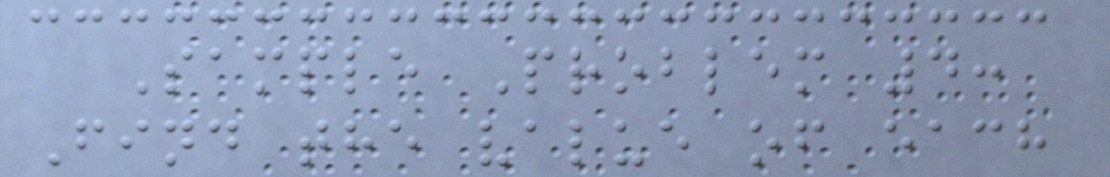Sample Problem 4:
Find the value of each
